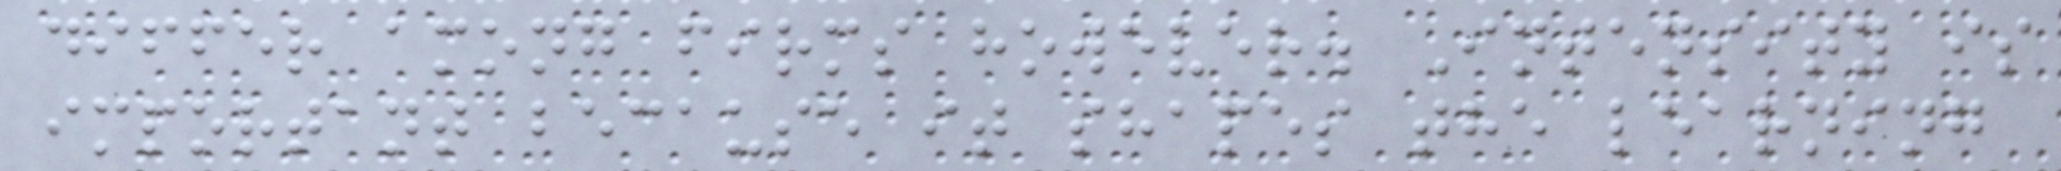differ among firms however. Intensity is
important because it shapes the learning
